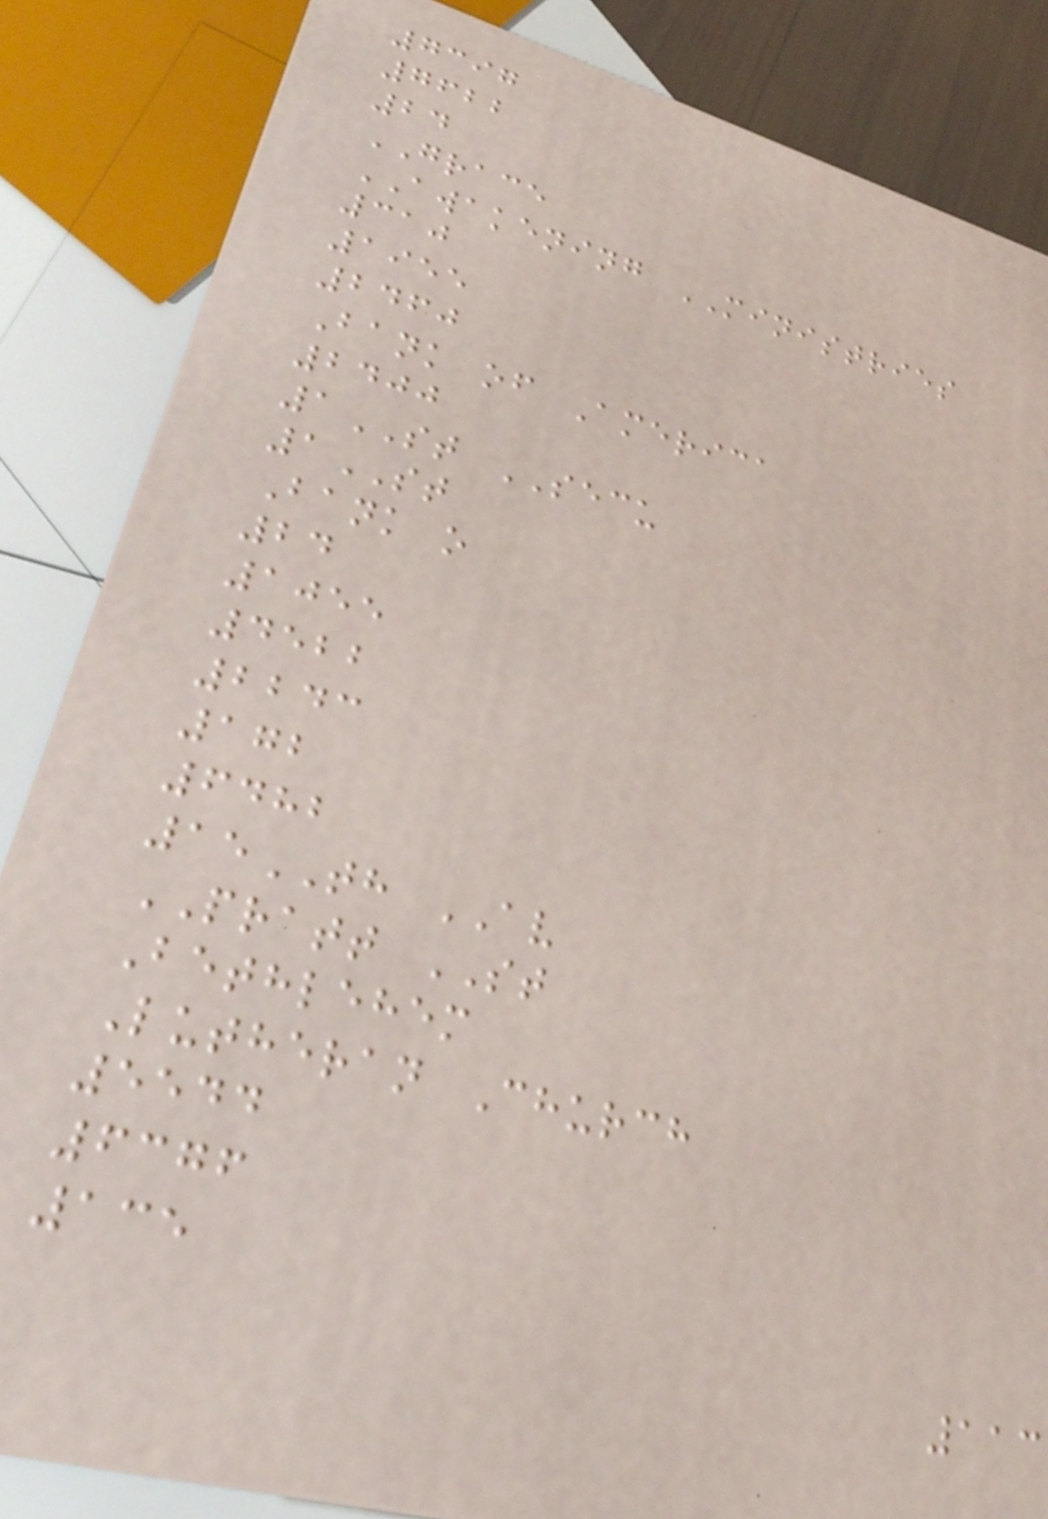7397
7622
24
GRACE
AWAKENING MINISTRIES
310
1955
2460
Bank of America
2400
1ST SECU
1ST
Bank o
24
1055
4522
2243
172
6482
15TH AV
PRATT ST
Bethlehem
Lutheran Church
5544
6376
135
113
